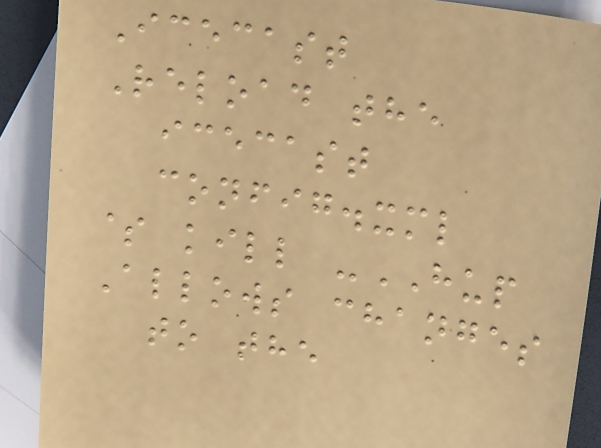Icecast
Reload the
icecast
config.xml
$ kill -HUP
Allows changes
to the
